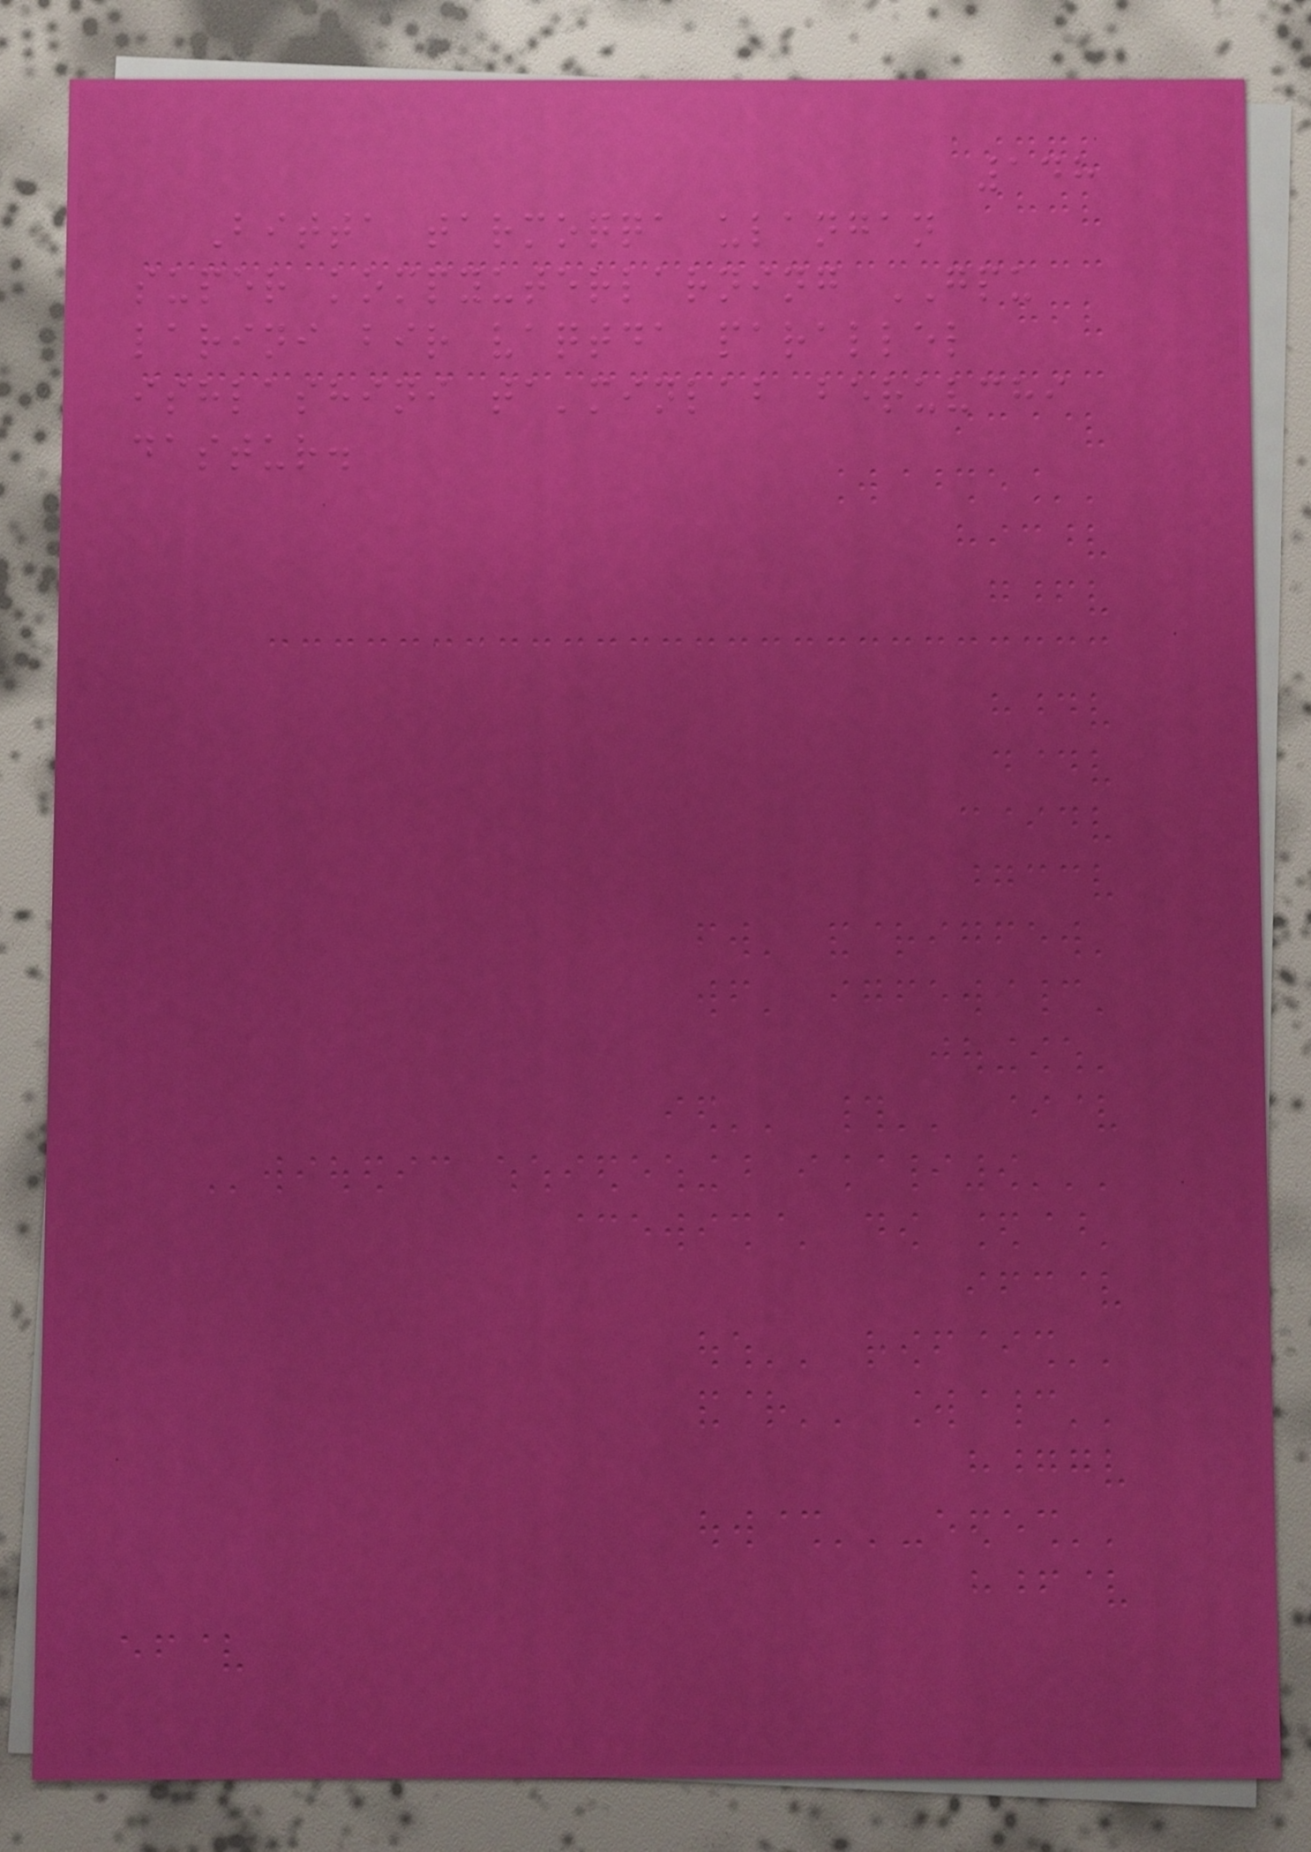148
Bitta tarmoqqa ulangan
super kompyuterlarning GPU
larini bir vaqtda parallel
ishlashini ta'minlab beruvchi
dastur.
